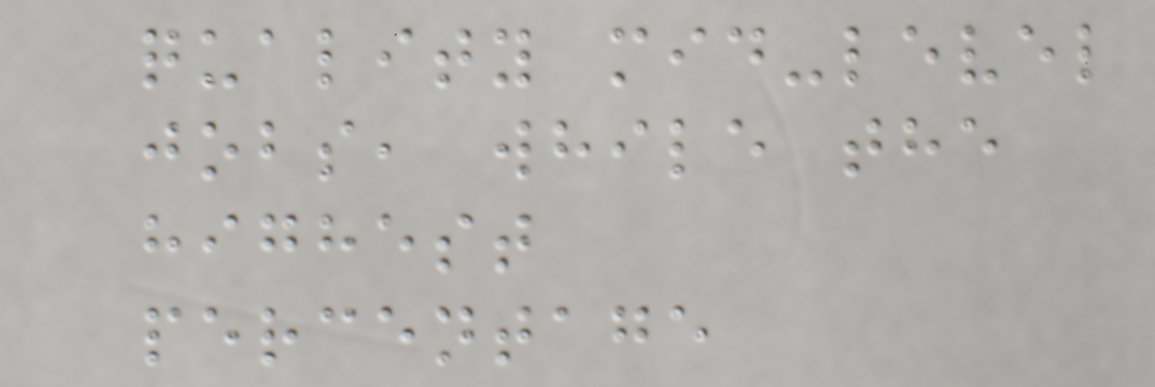quality mid-level
jobs, while the
highest
percentage
